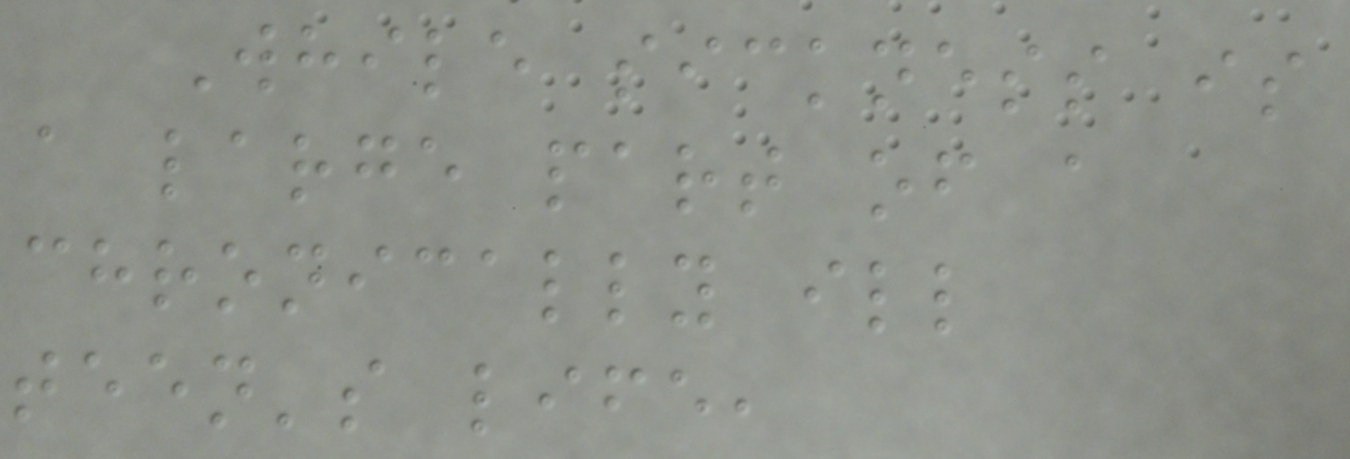While sickness is
a large part of a
chronically ill
teen's life,
